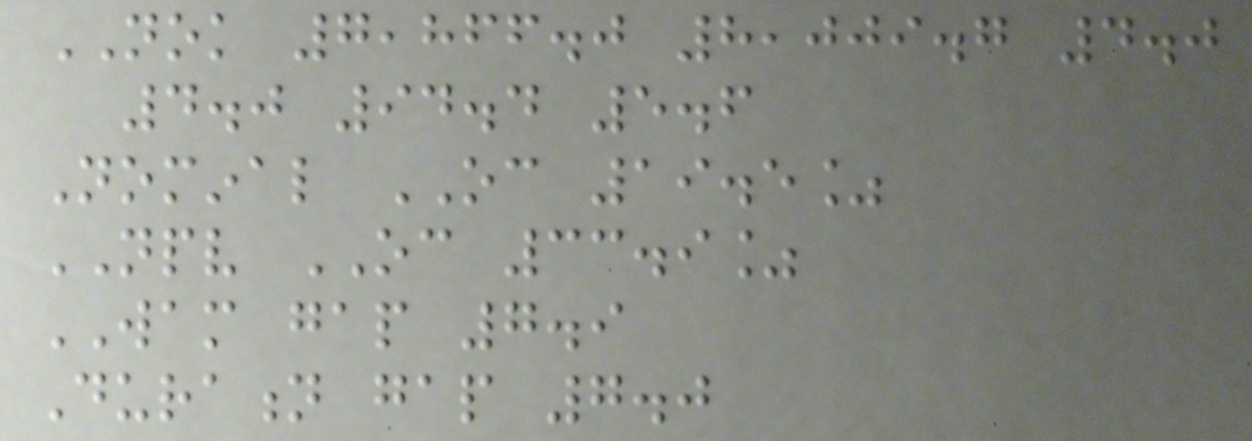NOK 7,866.0 8,009.7 4.0
4.0 94.4 5.6
Nominal OC 19.5%
NPV OC 33.9%
WAM gap 7.9
Duration gap 7.0
